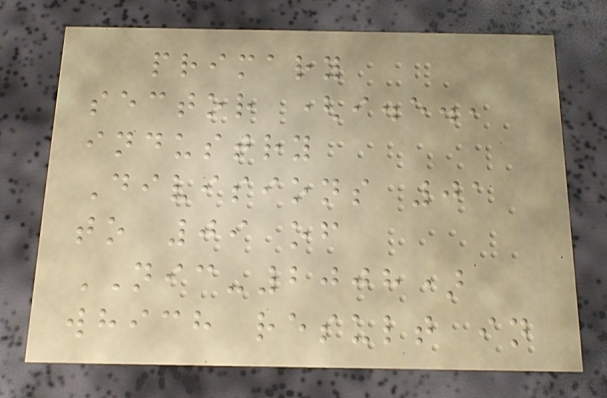primary
sector (i.e.,
industry
Divisions 01
to 09 of
NIC-2008)
which result in
